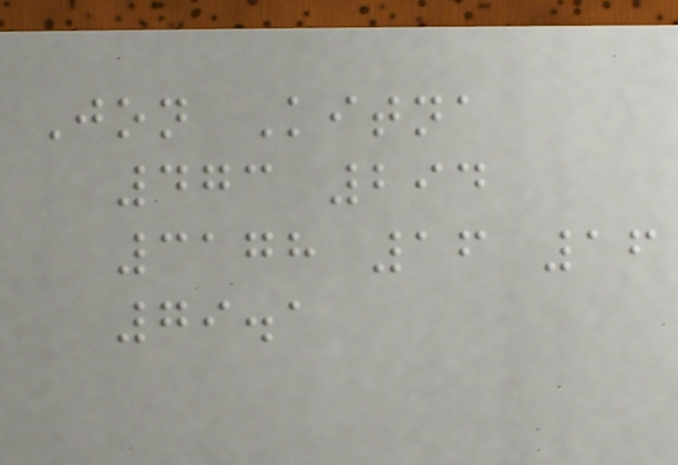Jon Kitna
473 294
3178 16 16
79.1
